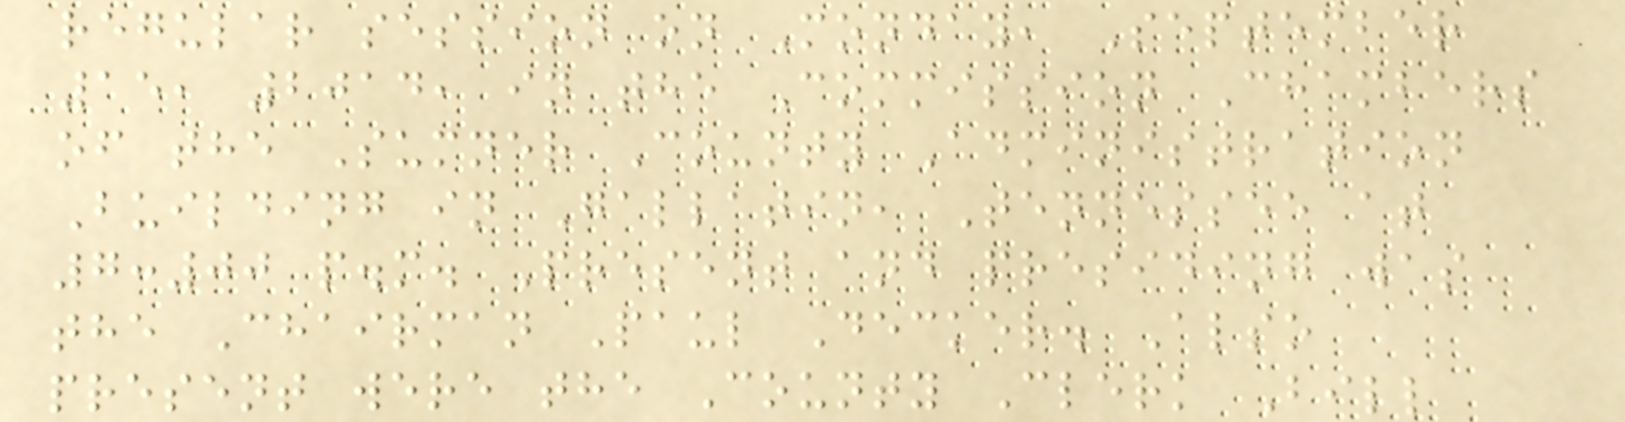regular session on Monday, September
15, 2014, in the Commission Chambers
of the Sumner County Administration
Building in Gallatin, Tennessee at
7:00 p.m. Present and presiding was
the Chairman Paul Decker. Also
present were the County Clerk Bill
